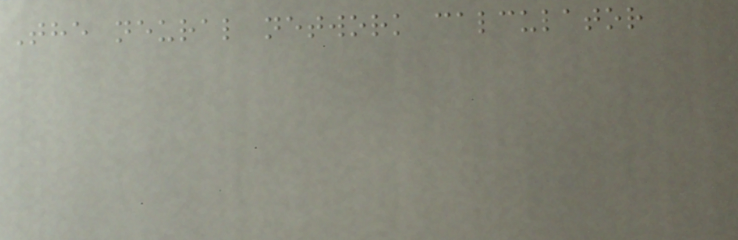The neural network calculator
